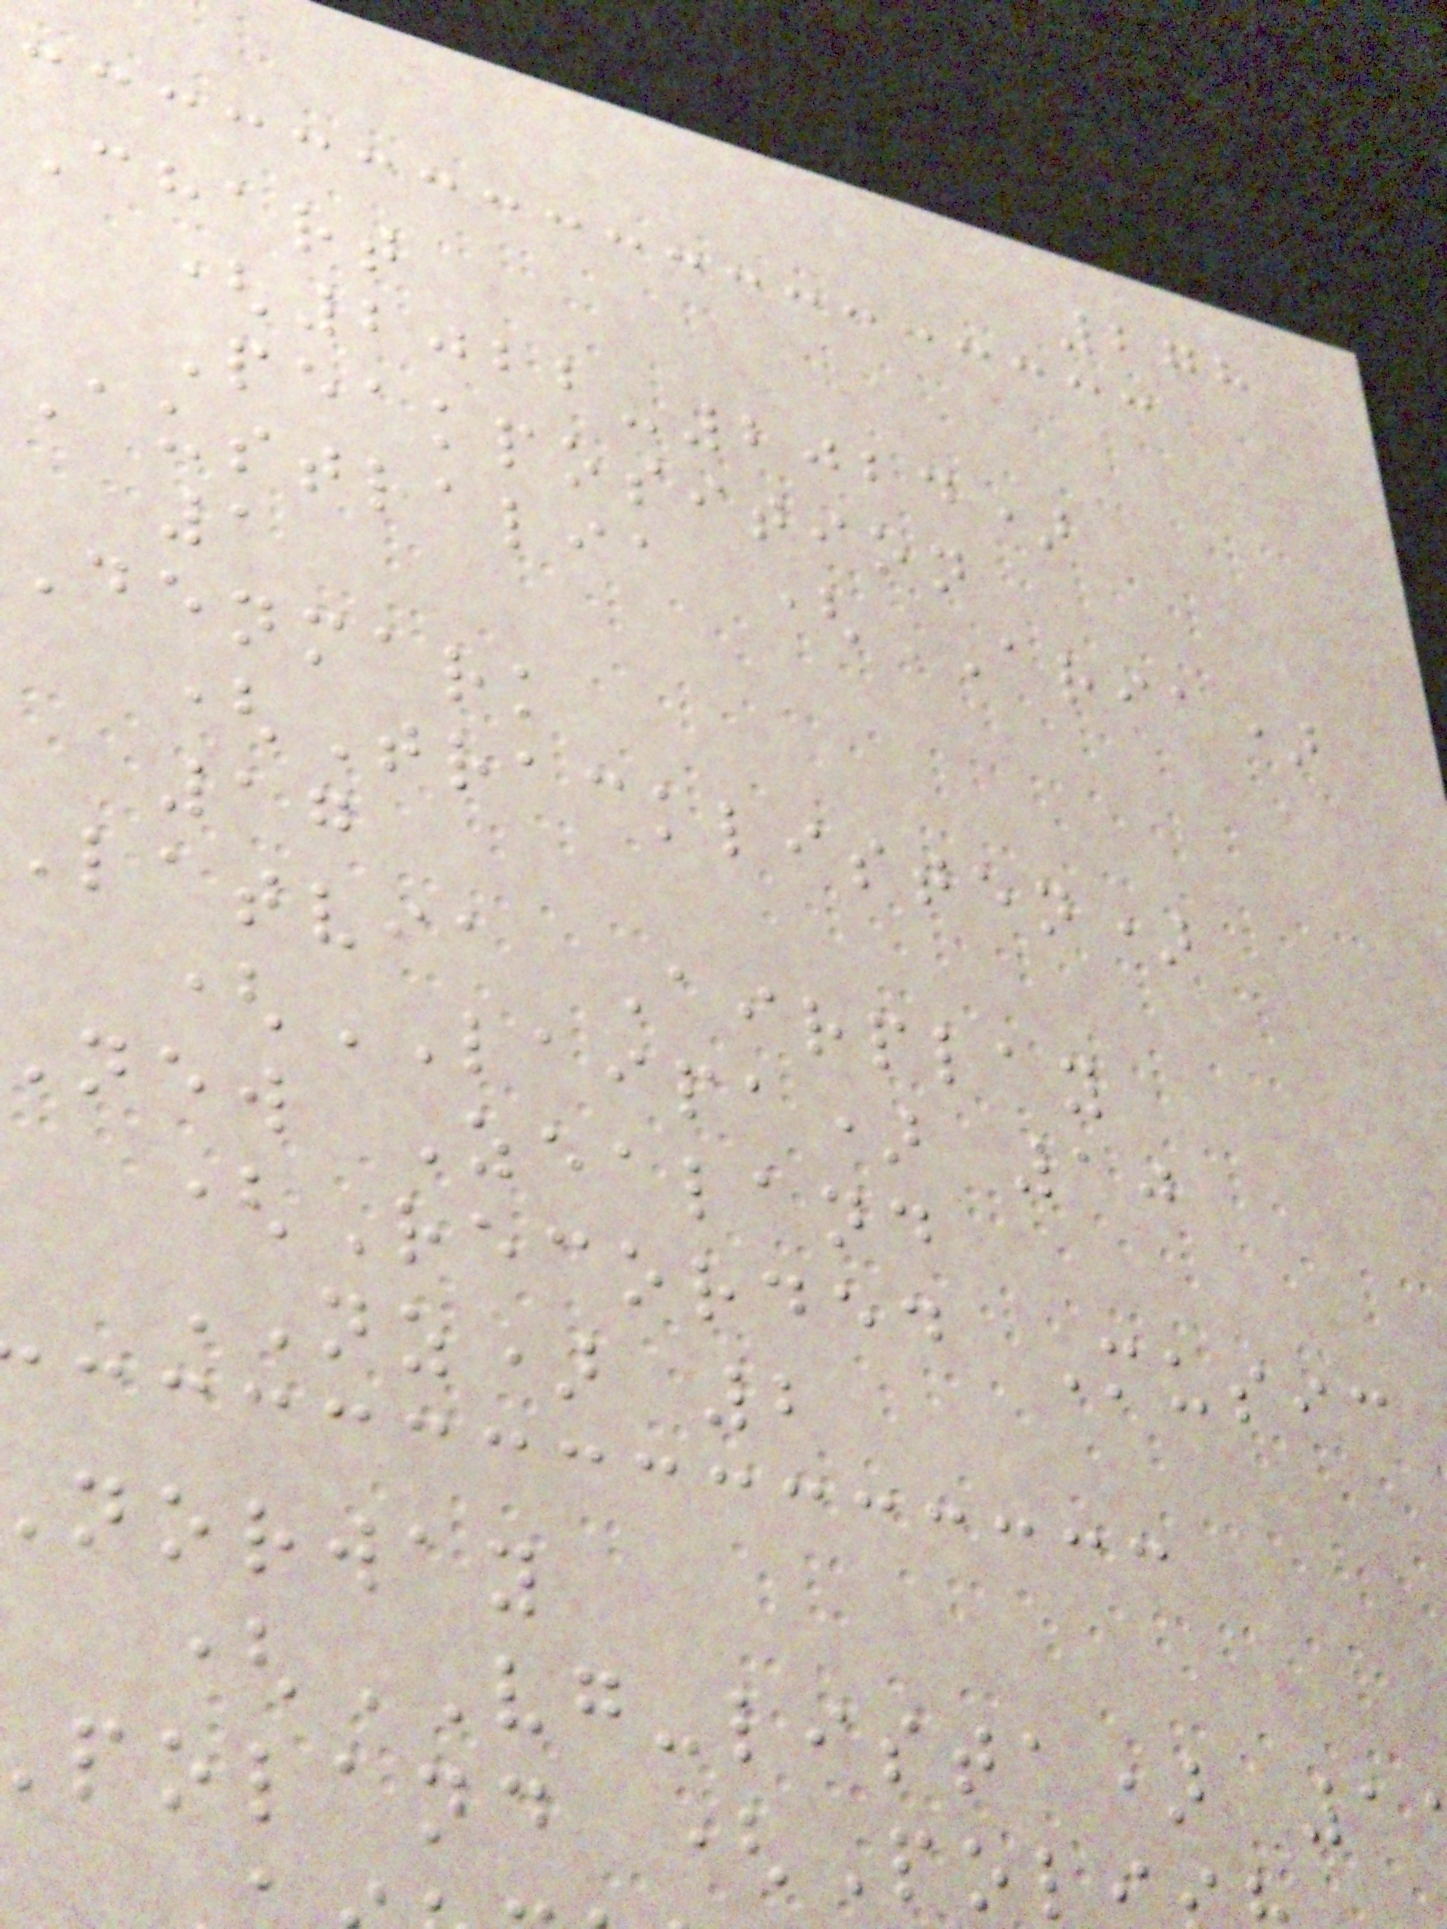278
Chart
(2022-2024)
Peakposition
Australia (ARIA)
1
Denmark
(Tracklisten)
17
Latvia Airplay
(LAIPA) 10
new Zealand
(Recorded Music
NZ) 2
norway
(VG-lista) 1
poland (Pol
